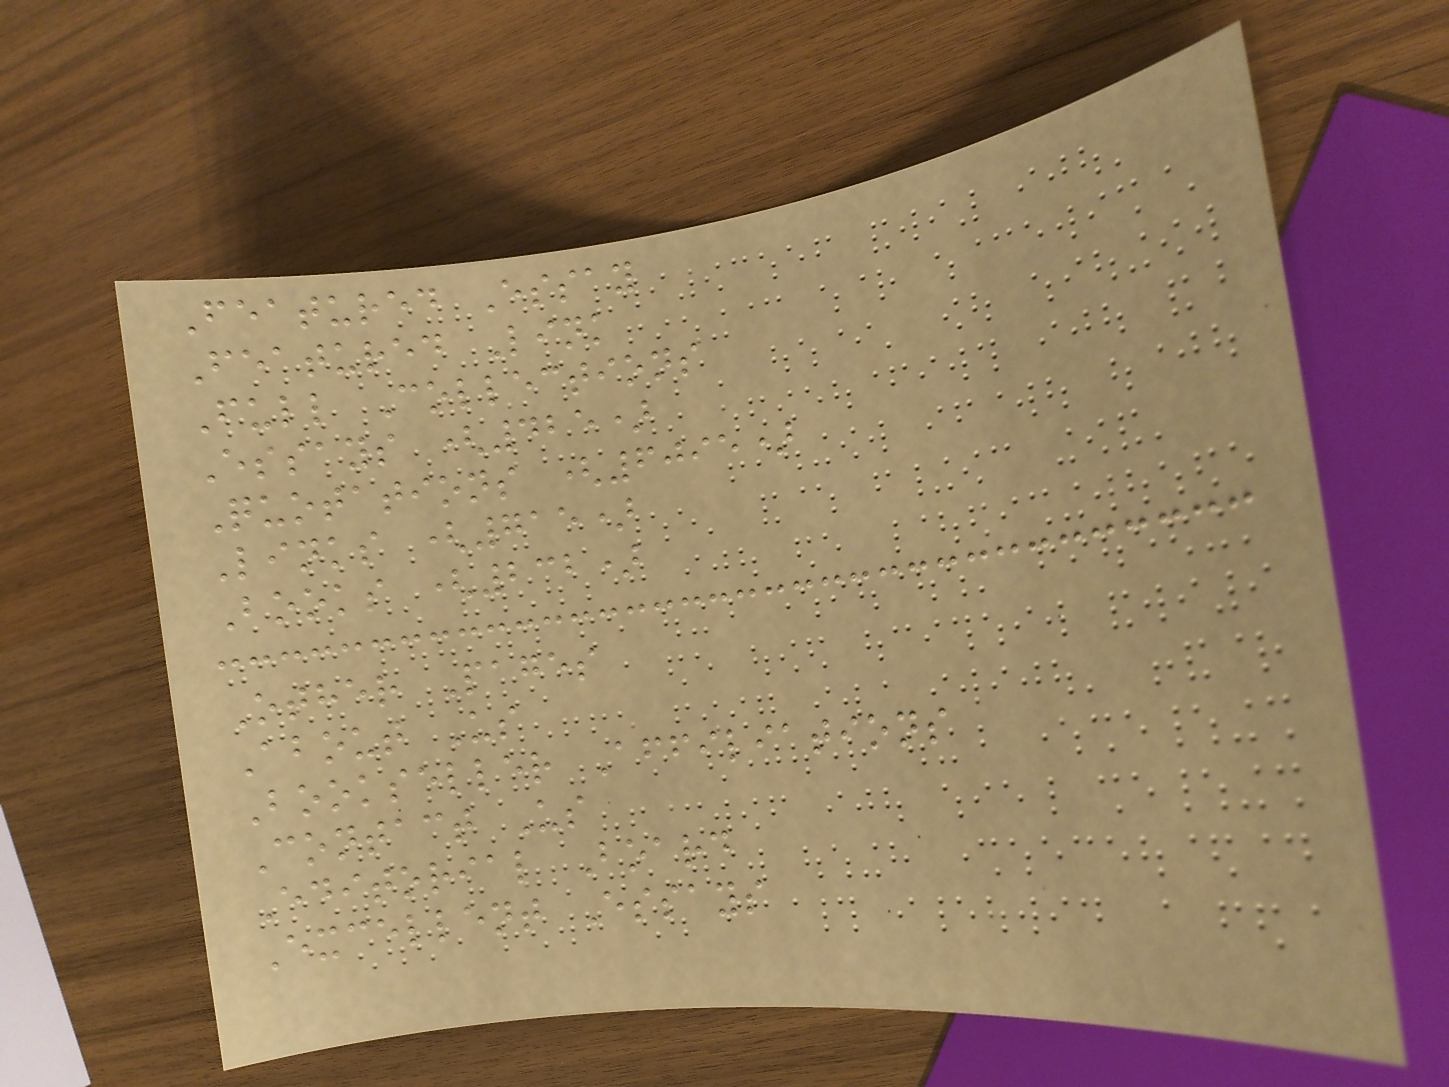Featured Essay
Featured Link
Full Collections
Essays (425)
Quotations (6095)
Links (715)
Books (232)
Other Pages
About Us
Bookseller Affiliations
Contact Us
Editorial Board
Excellent Essays
